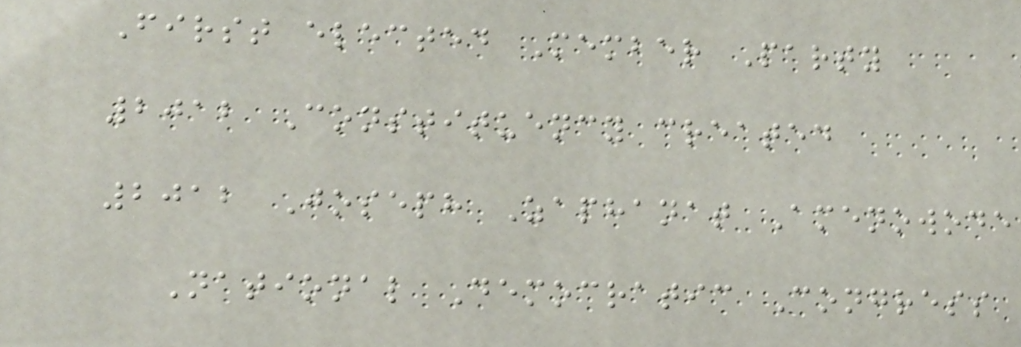First elected Member Party
2012 Constituency created
2012 Joseph Zaphanat Amenowode
National Democratic Congress
